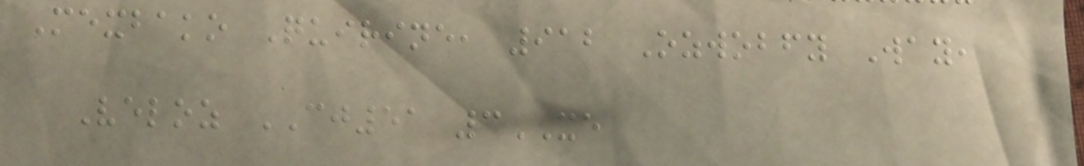Mexbako Quirine, 912 Ozwobfy Way,
Veloz CJ51 3XE
